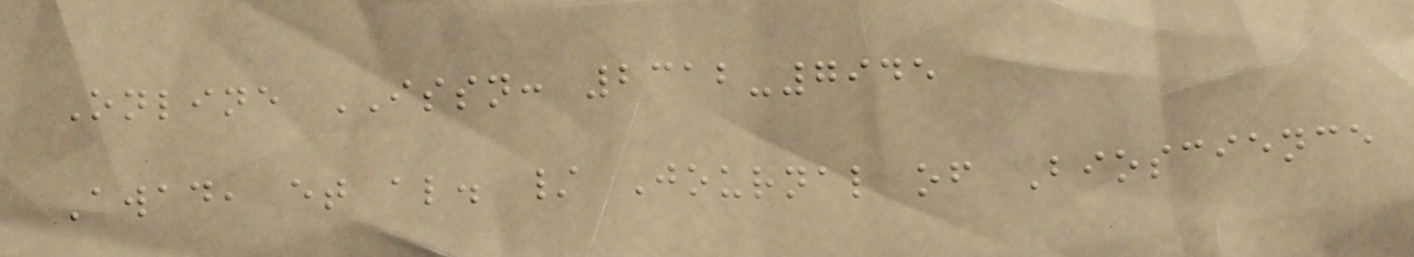Online ISSN: 2312-7945
Awad, et al. / Journal of Bioscience
